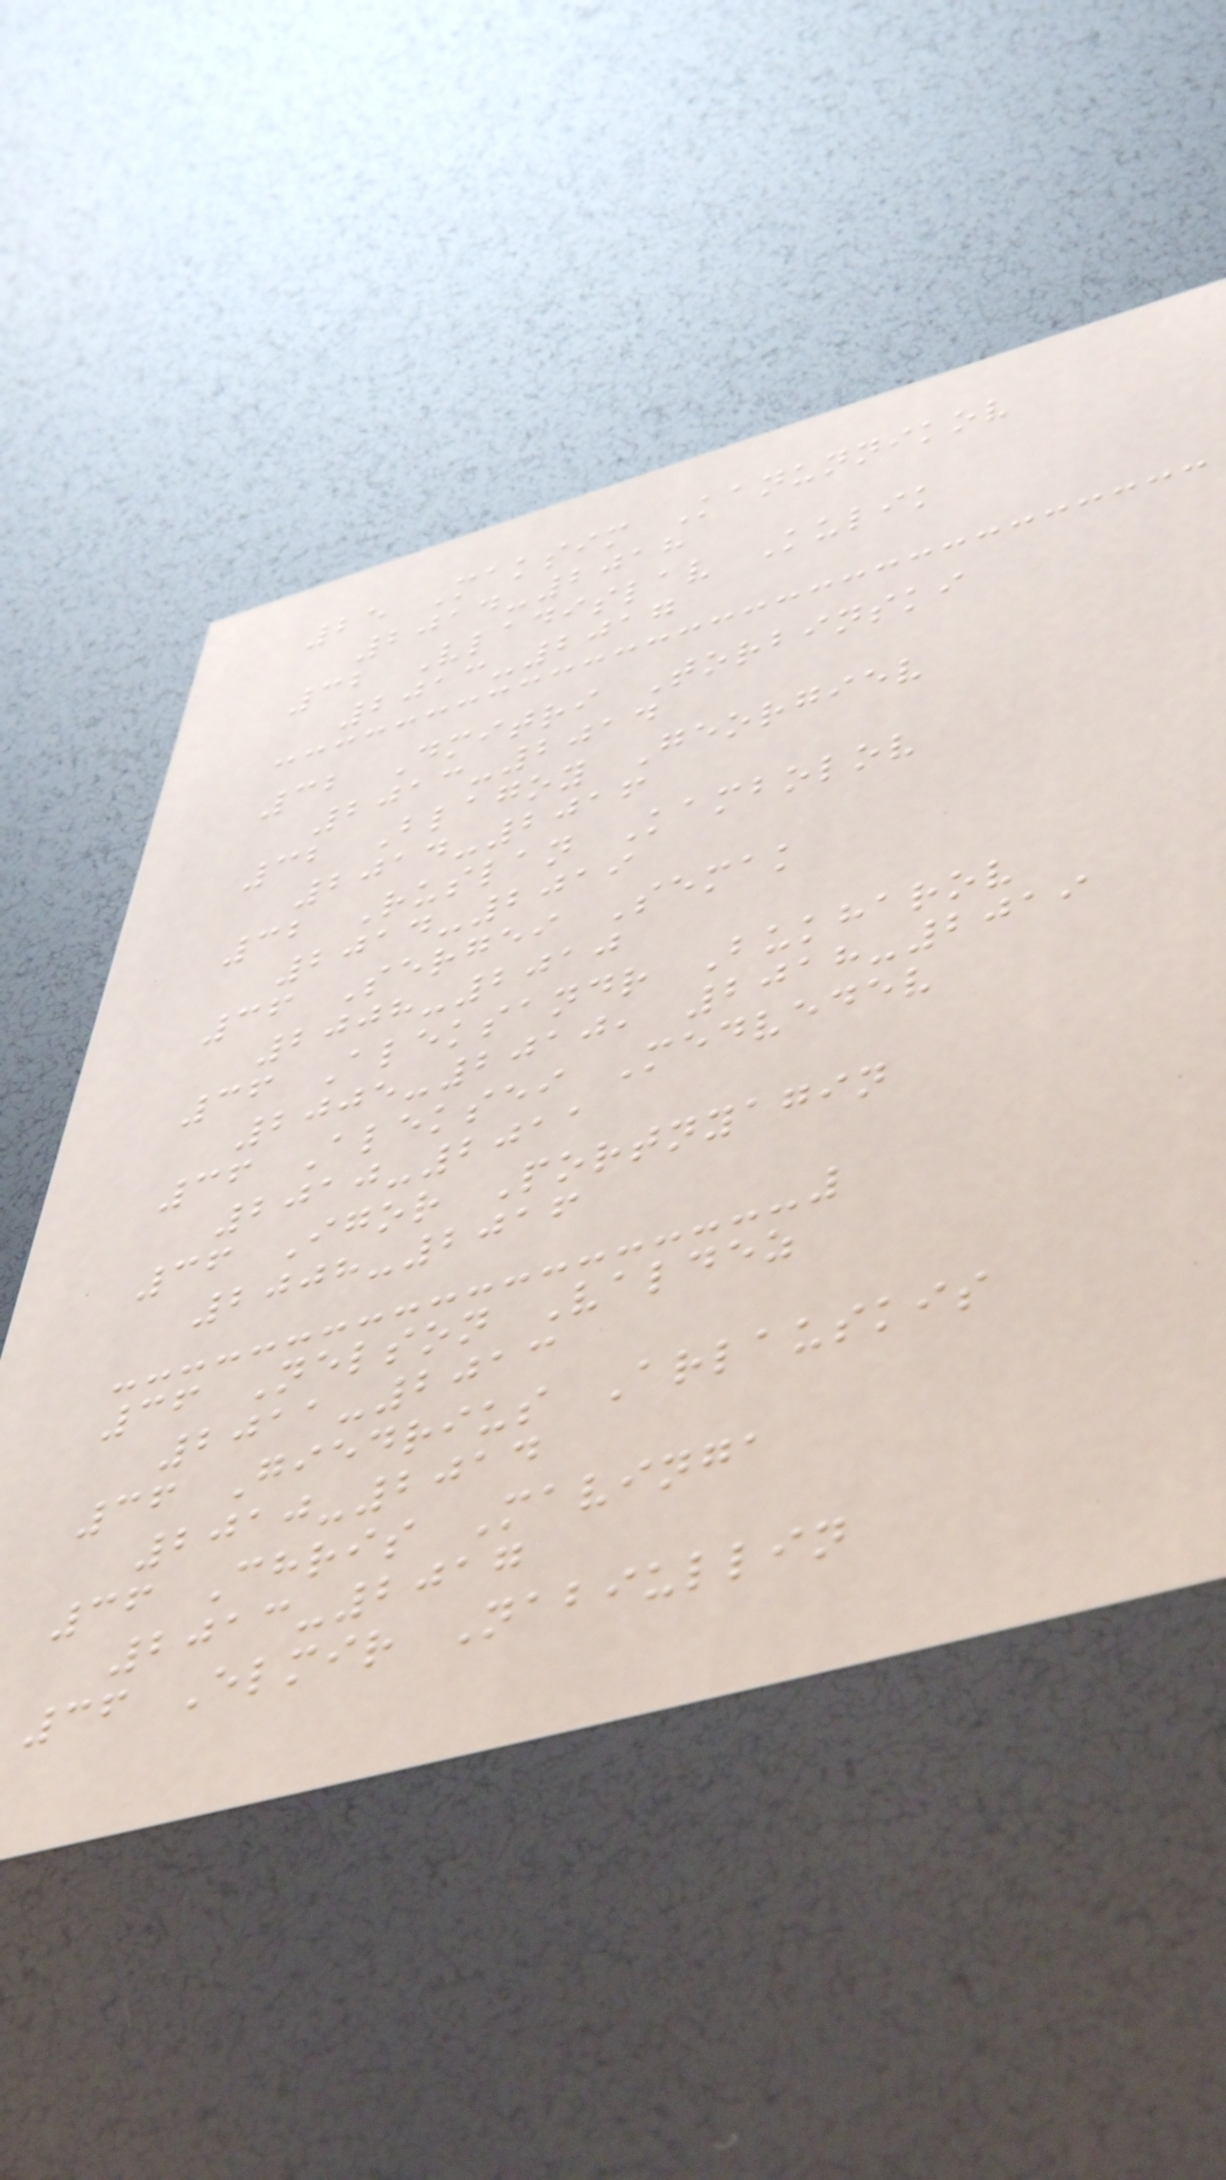25 Maksim Kanunnikov
2014-2018
32 Vladislav Kulik
2013-2017
32 Dmitri Torbinski
2013-2014
32 Blagoy Georgiev
2014-2016
32 Ruslan Kambolov
2014-2019
36 Sergei Semak
2008-2010
36 Aleksandr Bukharov
2005-2010, 2018-2019
36 Aleksei Medvedev
2010-2011
36 Igor Portnyagin
2008-2016
36 Nelson Valdez
2011-2013
36 Giedrius Arlauskis
2010-2014
36 Chris Mavinga
2013-2017
36 Elmir Nabiullin
